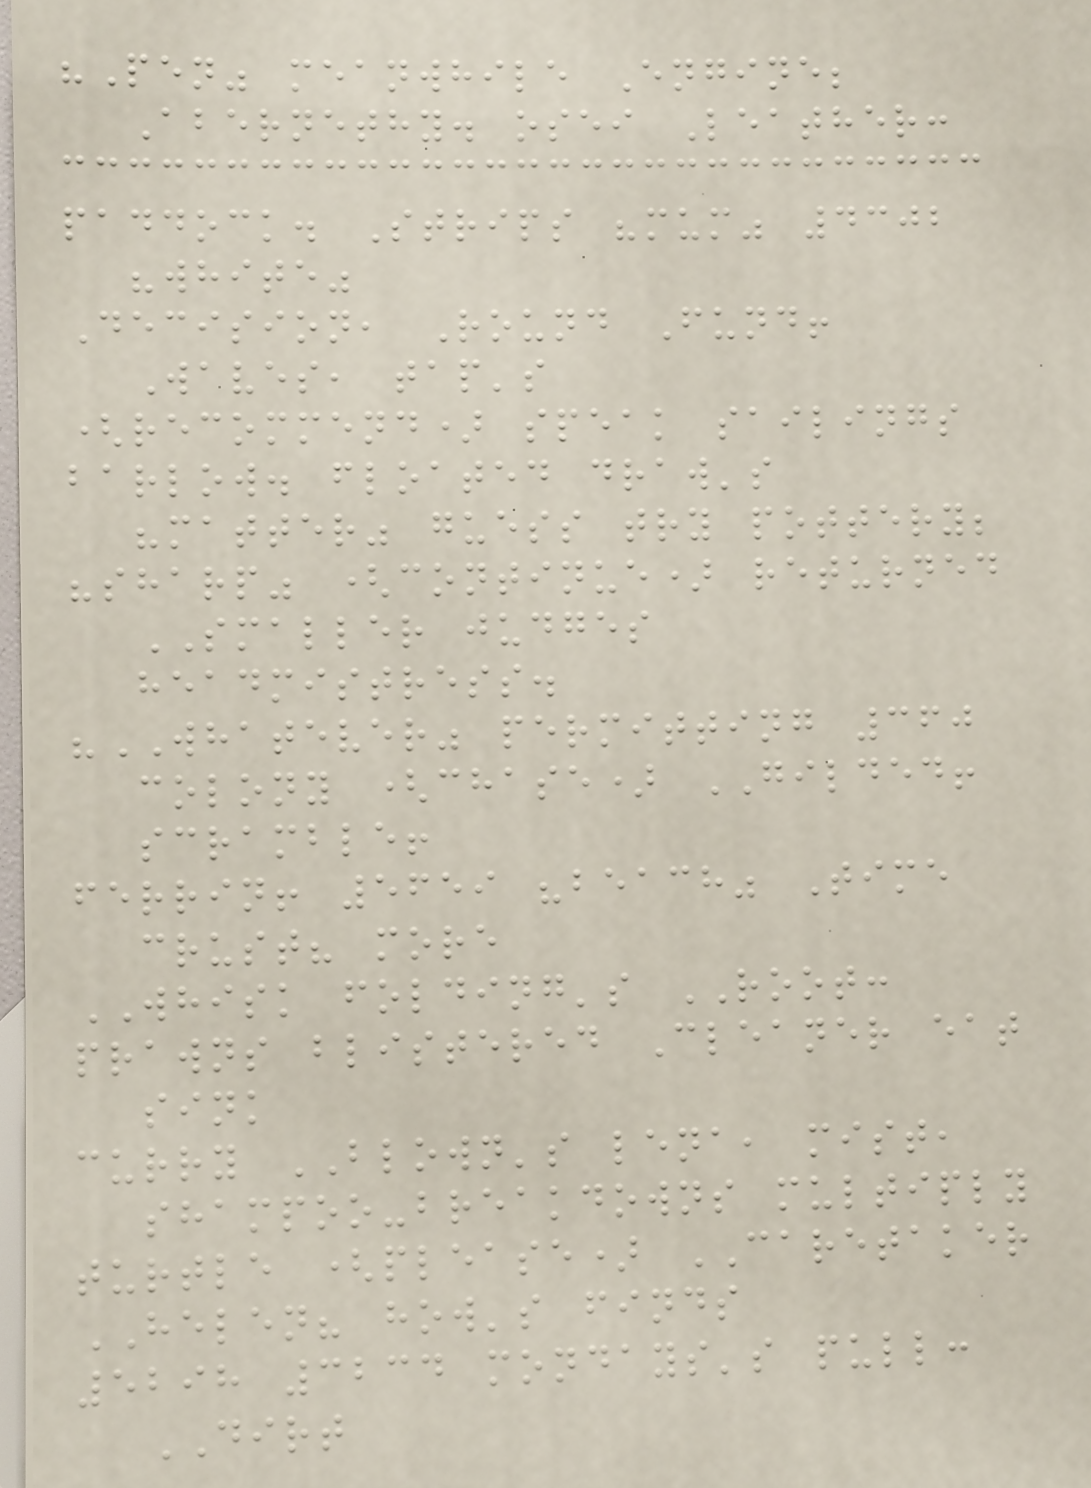"Pen" meanwhile Engine;
Abernethy. osei Leather:
paddock. Strips "mum" 4302
"white"
Decision, Round Fund!
Waves, tap's
(recommend) speak sailings
barlow. floated draw's
"matter" guess try pottery;
"sharp" (continue) returned
SMALLER judges
headmistress.
"WHATEVER" permitting 360
colony (chase) GILDED!
scramble!
ferrin! 5659 "beach" Time
crust? more
WHISK folding's ROOT:
prawns blistered Cleaner eat
sink
curry BLOWN's lena, mist,
shampoo-breakdowns multiply
turtle (please) CARETAKER
HELEN? how's finds
5298 3234 mondays's pull:
DIRT
